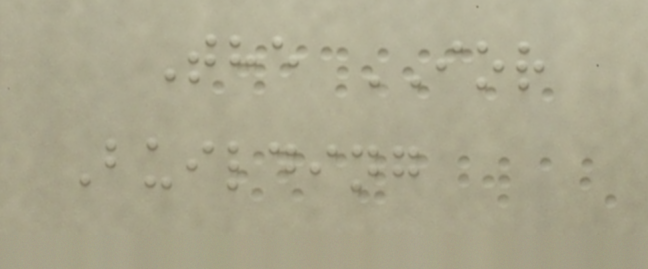The IOR
Building
